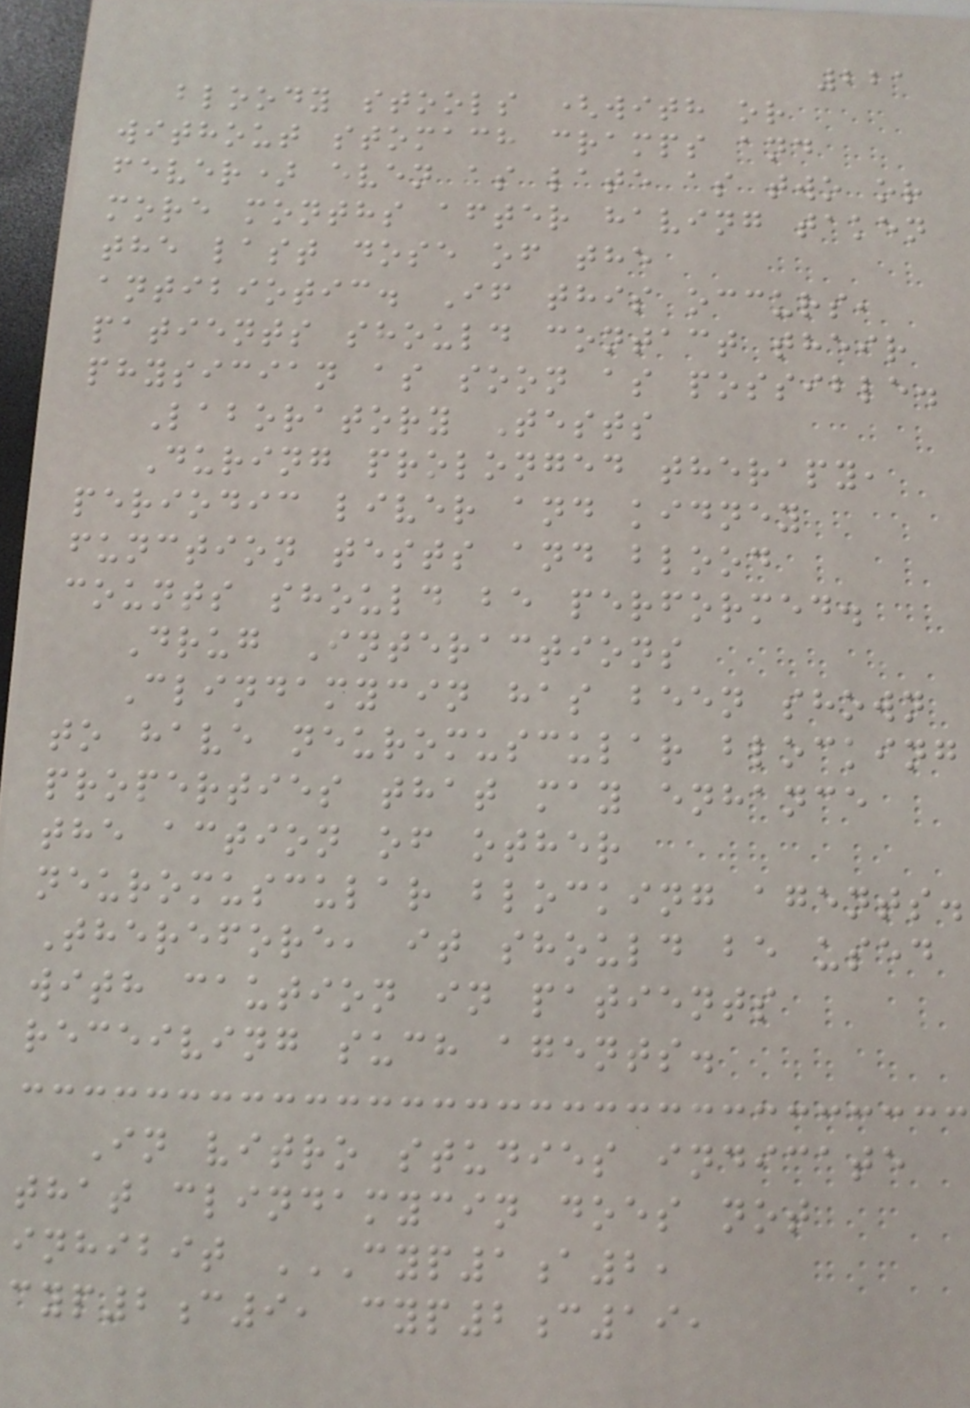221
bloody stools (with or
without stomach cramps and
fever) even as late as two or
more months after having taken
the last dose of the
antibiotic. If this occurs,
patients should contact their
physician as soon as possible.
Laboratory Tests
During prolonged therapy,
periodic liver and kidney
function tests and blood
counts should be performed.
Drug Interactions
Clindamycin has been shown
to have neuromuscular blocking
properties that may enhance
the action of other
neuromuscular blocking agents.
Therefore, it should be used
with caution in patients
receiving such agents.
In vitro studies indicate
that clindamycin does not
inhibit CYP1A2,
CYP2C9, CYP2C19,
